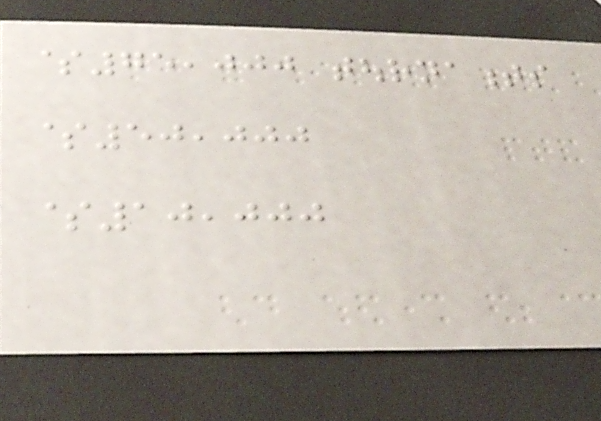$75,000 tournaments
$50,000
$10,000
